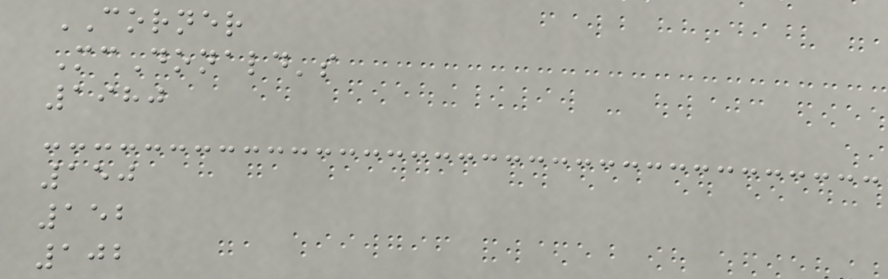CORNER
McDonald's
1980
150
152
102
